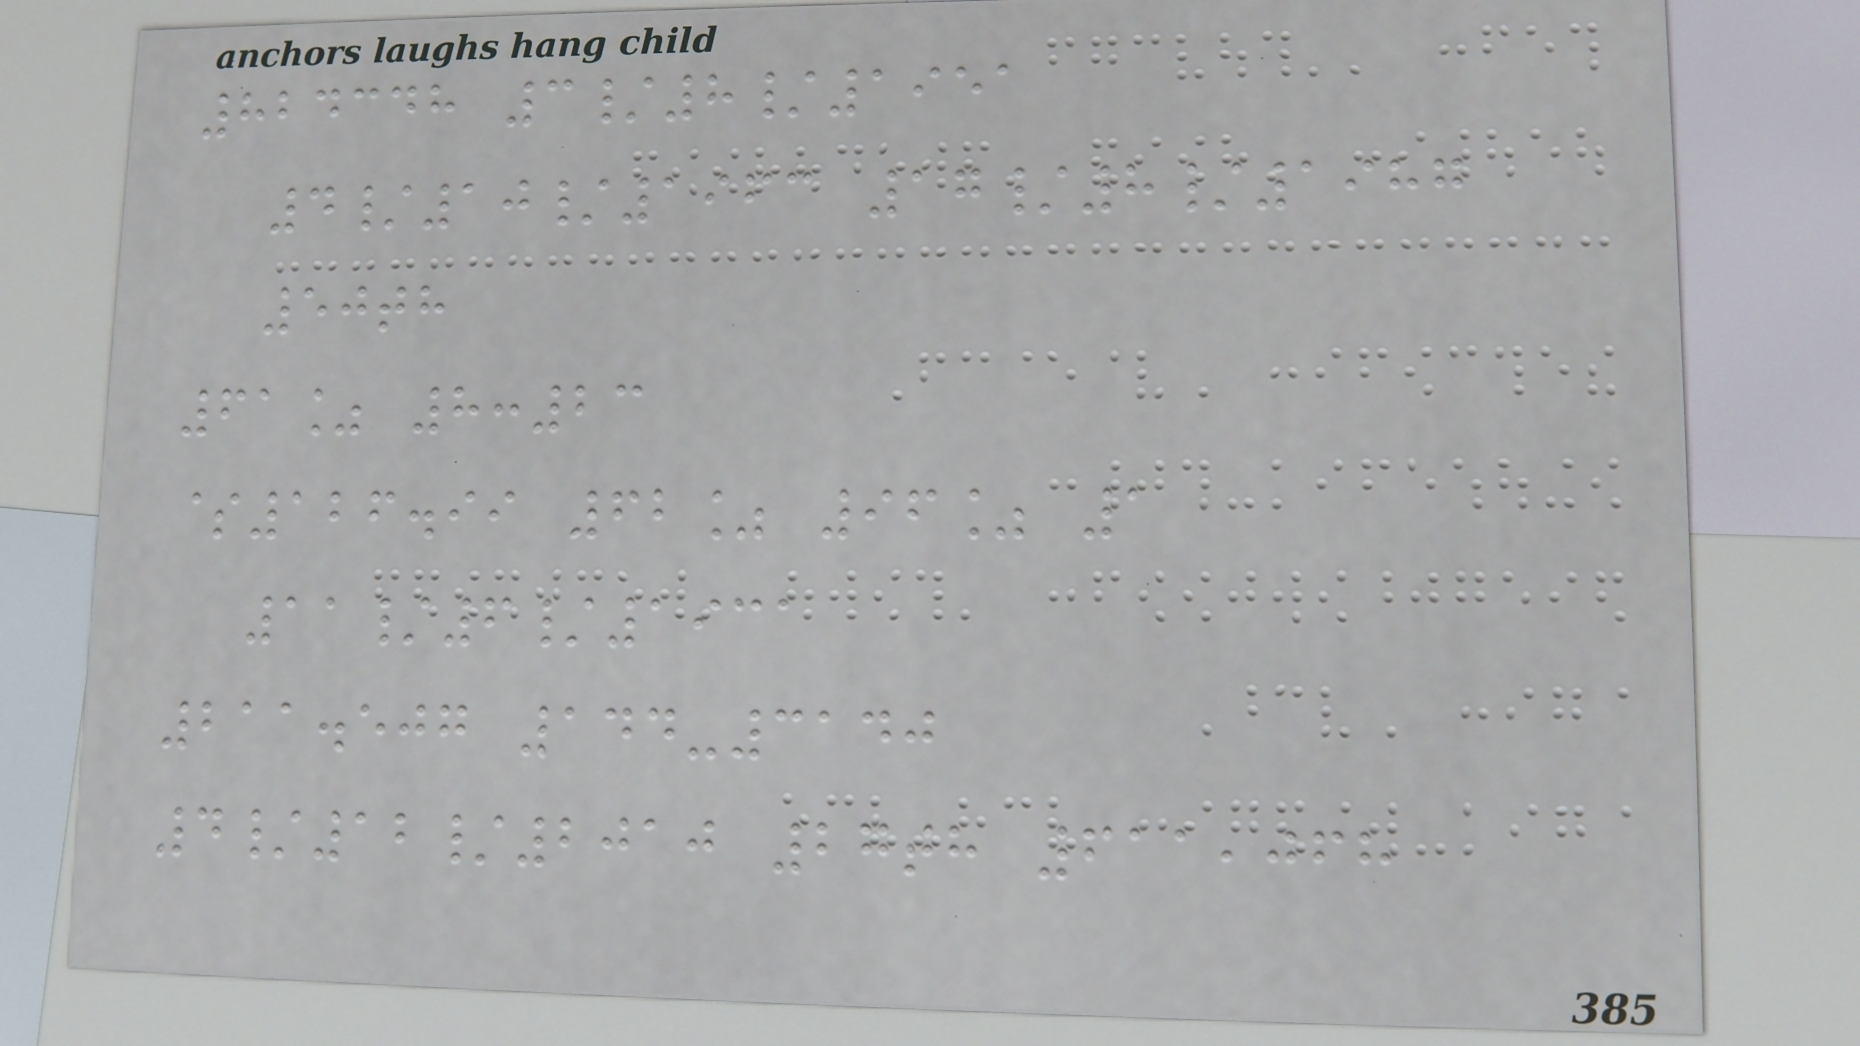824348 3/8/1951
4/10/1963 17/8/1987
50th
61% 8:23
$126.99 62% 96% 1
11/6/1931
211.507 144-3140
4/12/2010 27th 611,068
